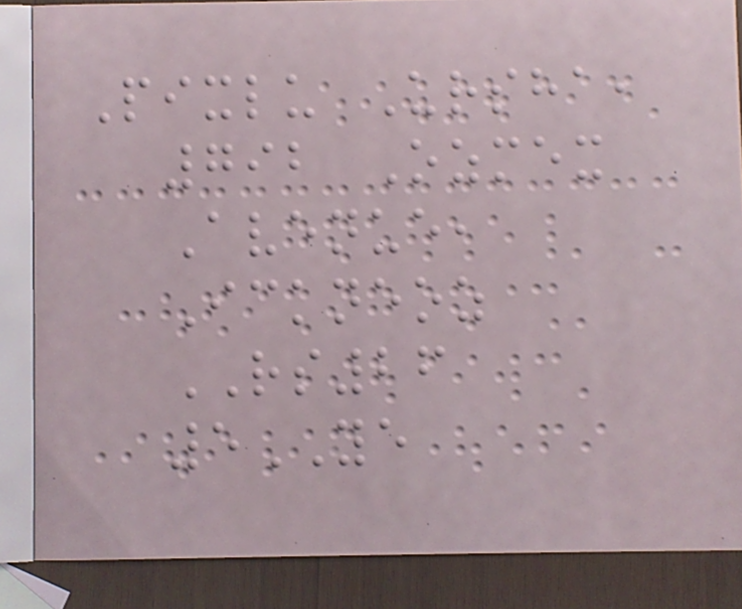Pixlu Ursha,
792 Ozmex
Avenue,
Ickneoz
RS26
5YE
